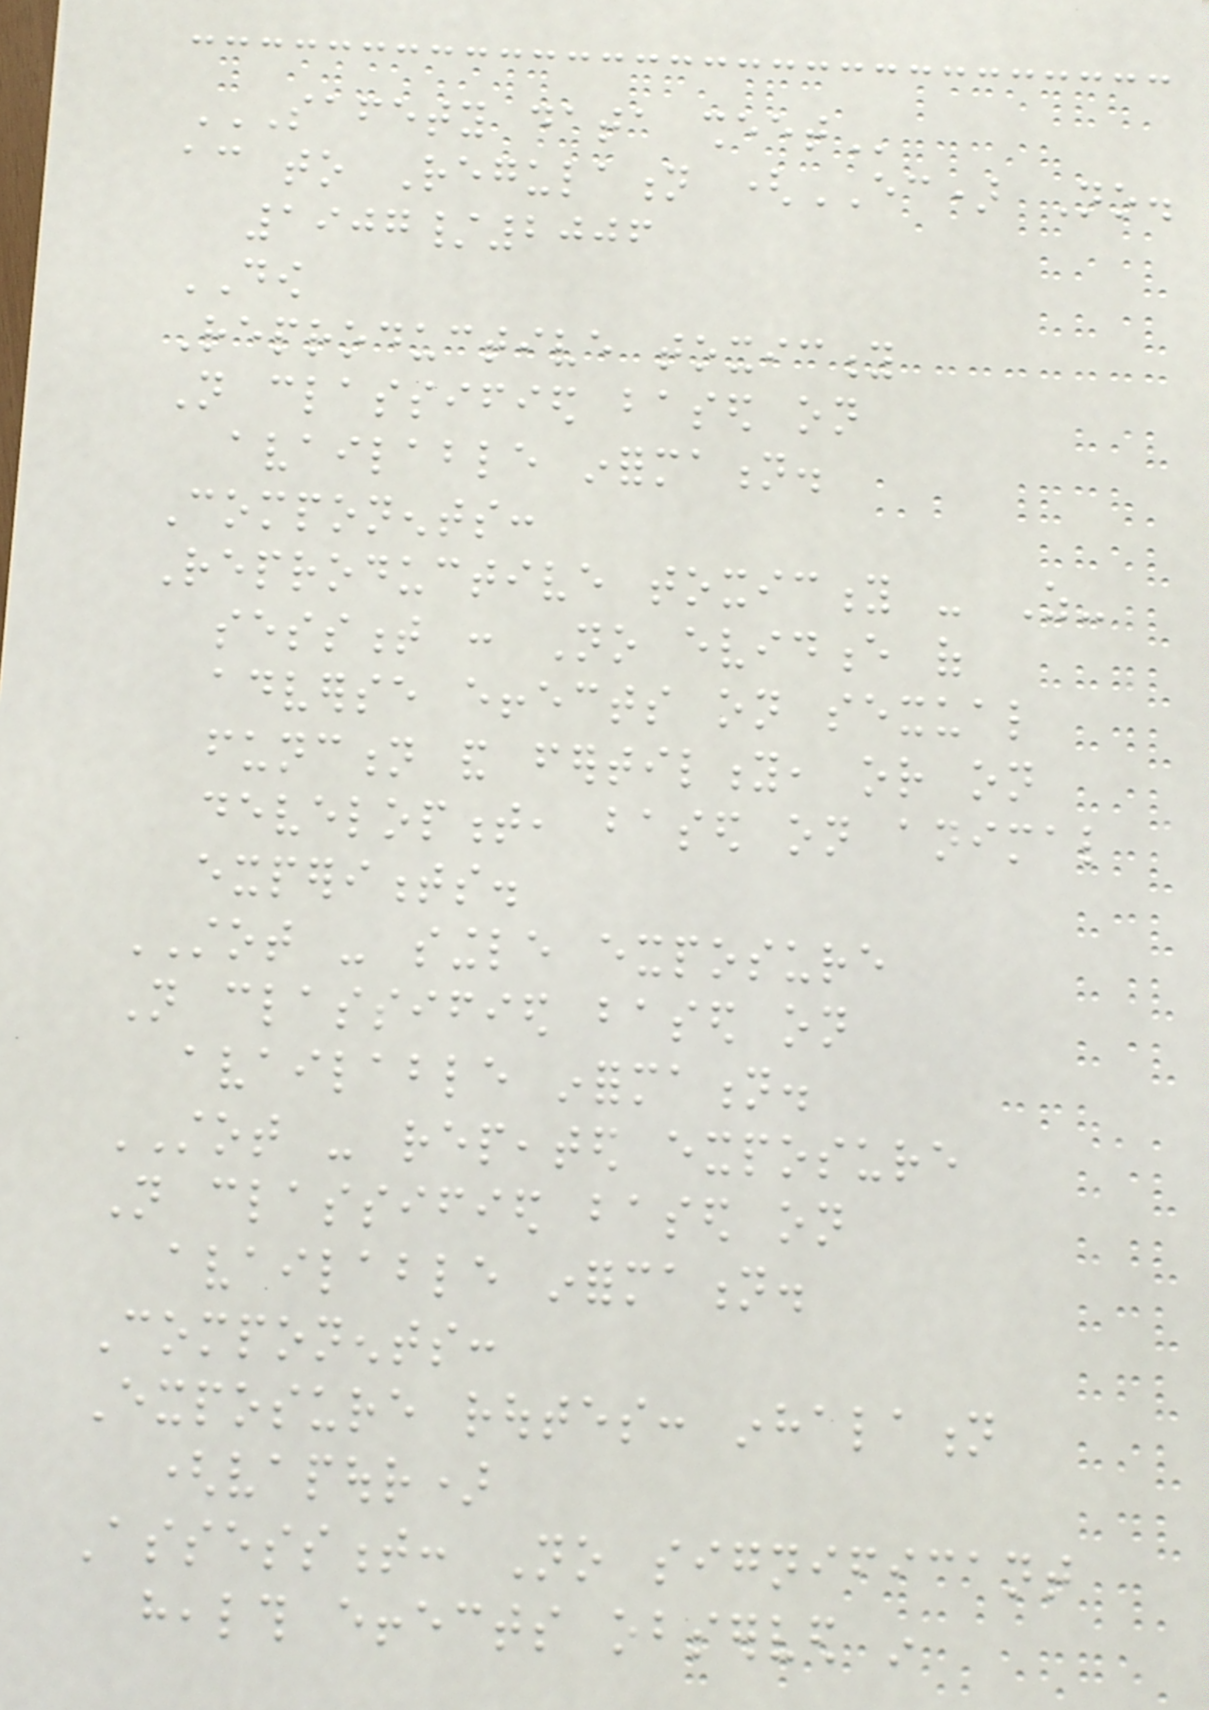SAFETY DATA SHEET
according to Regulation (EC) No.
1907/2006
DOW
Reproductive toxicity
Not classified based on
available information.
Components:
Reproductive toxicity - As-
sessment : No evidence of
adverse effects on sexual
function and fertility, or on
development, based on animal
experiments.
STOT - single exposure
Not classified based on
available information.
STOT - repeated exposure
Not classified based on
available information.
Components:
Exposure routes: inhalation
(vapour)
Assessment: No significant
health effects observed in
